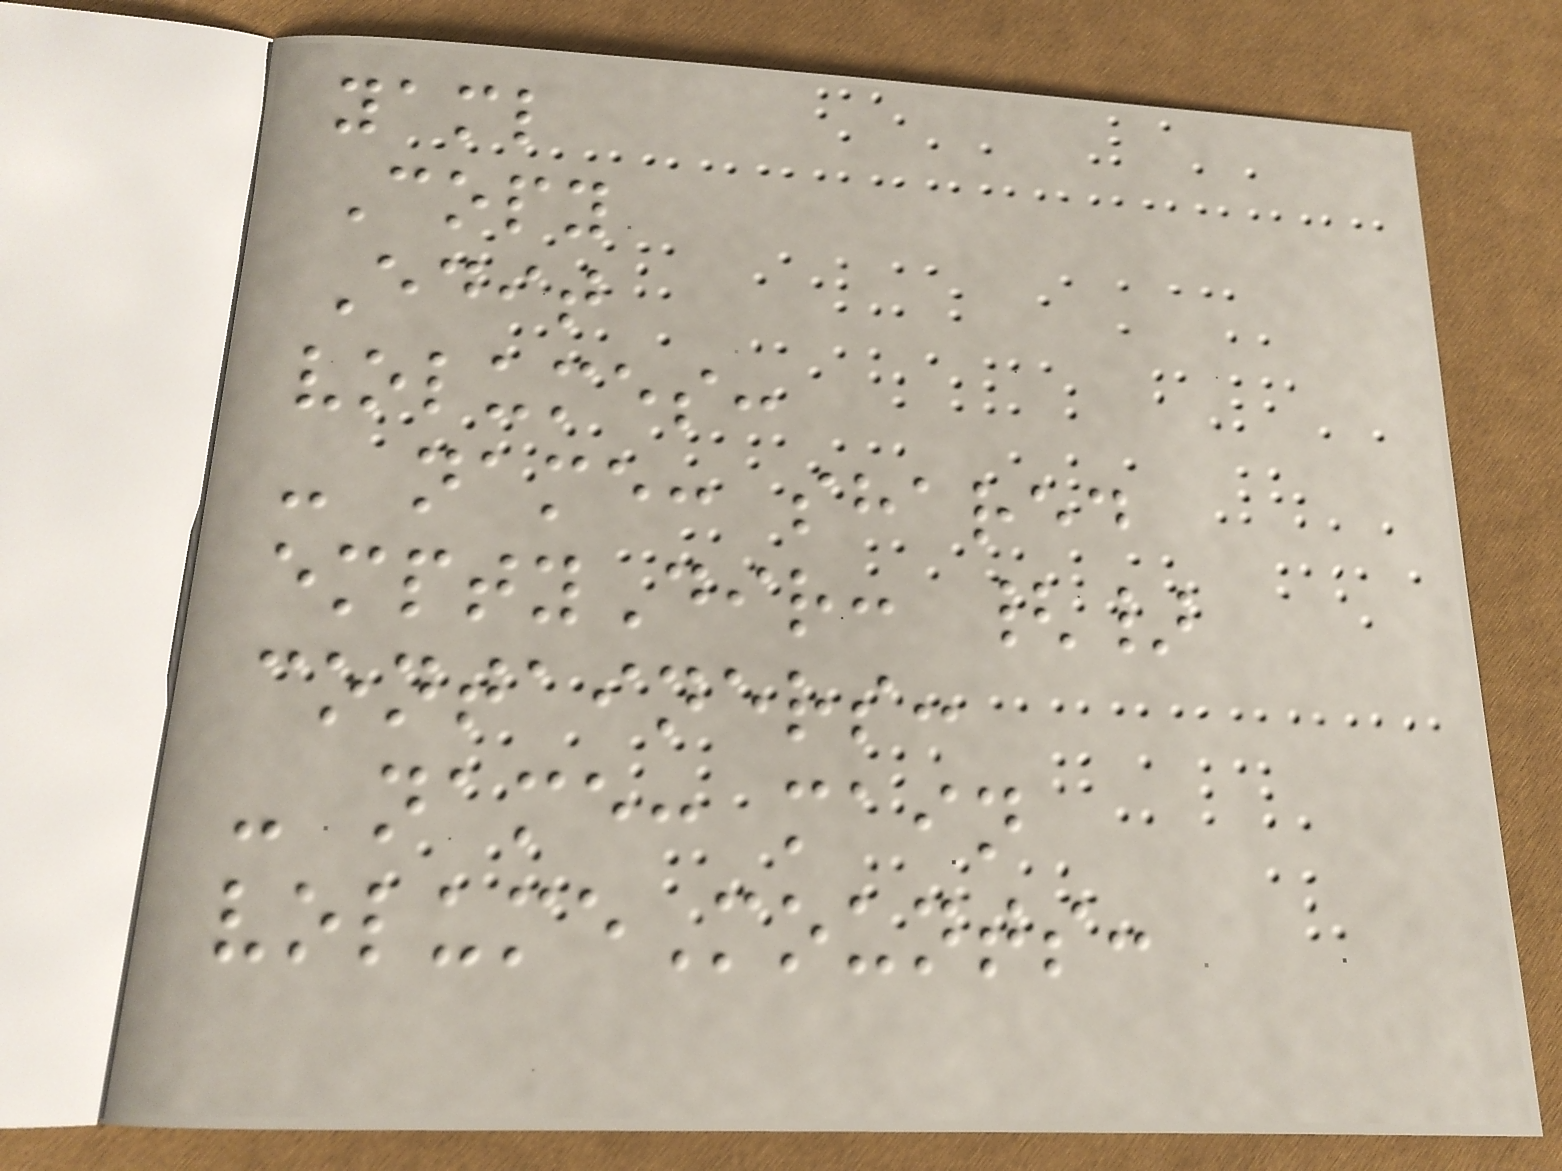yaml
Copy
Edit
volumes:
- name: shared
emptyDir: {}
containers:
- name: main
volumeMounts:
